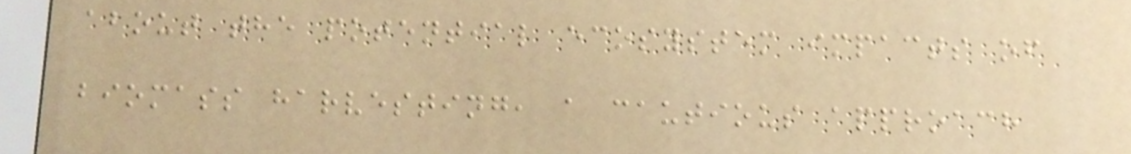about the potential ecosystem impacts of
biomass harvesting, a cautious approach
